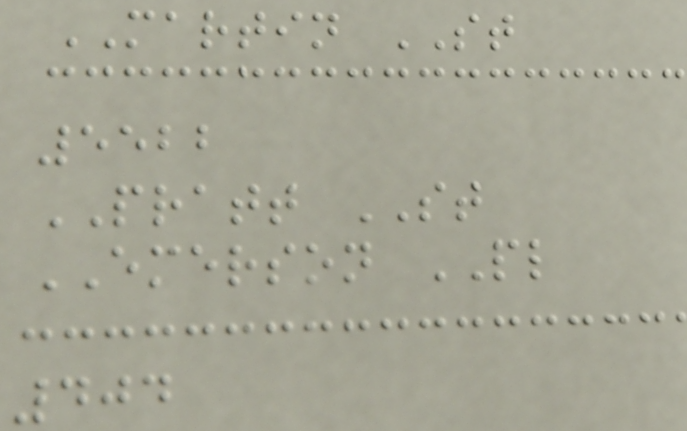MARTIN ST
5522
PRATT ST
EMERSON PL
404
